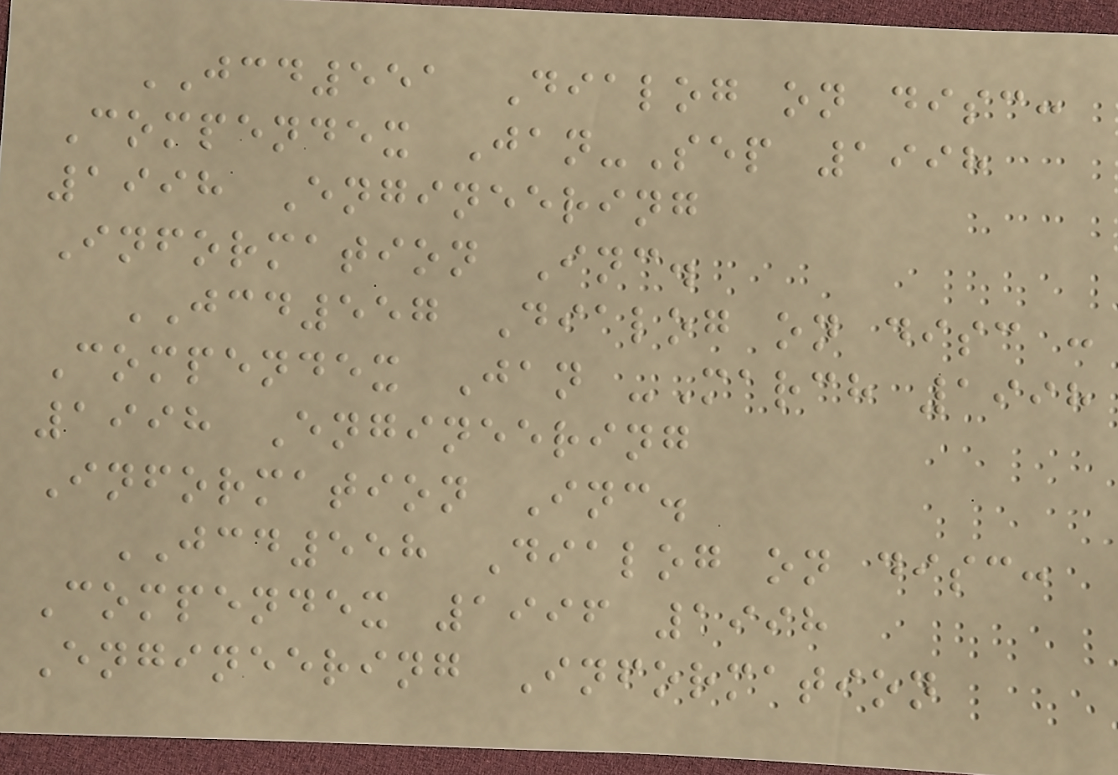JCD551 Dialog on disc:
Compendex Jan-Sep 1998
1998 Engineering
Information Inc.
JCD557 Dialog on disc :
Compendex Jan -March 1998
1998 Engineering
Information Inc.
JCD558 Dialog on disc:
Compendex 1996 1998
Engineering Information
